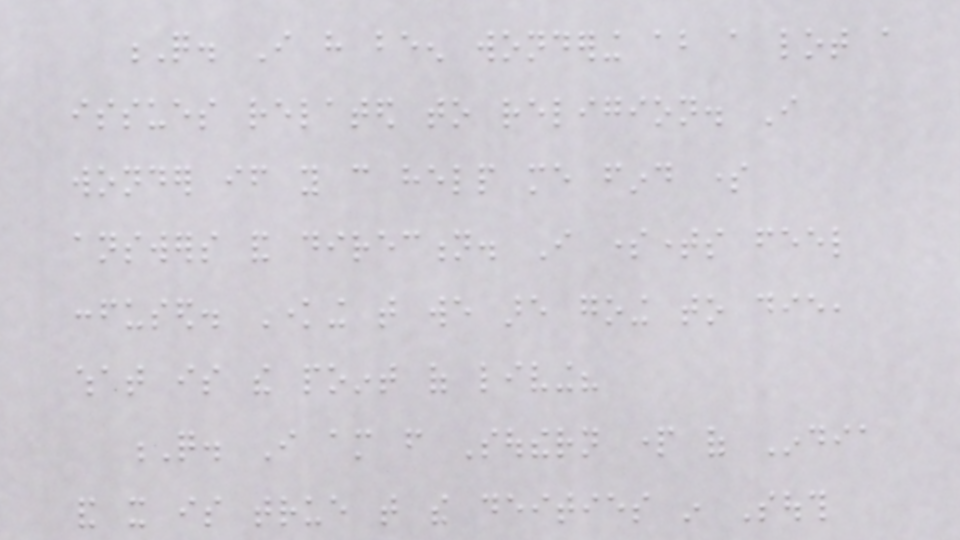Q. I have been wondering about a lot a
issues related to religion. I
wonder if you can help me find some
answers and direction. I sometimes feel
confused. Knowing that we are going to die,
what is the point of living?
Q. I am from Southern part of India
and it is true that the deities in South
